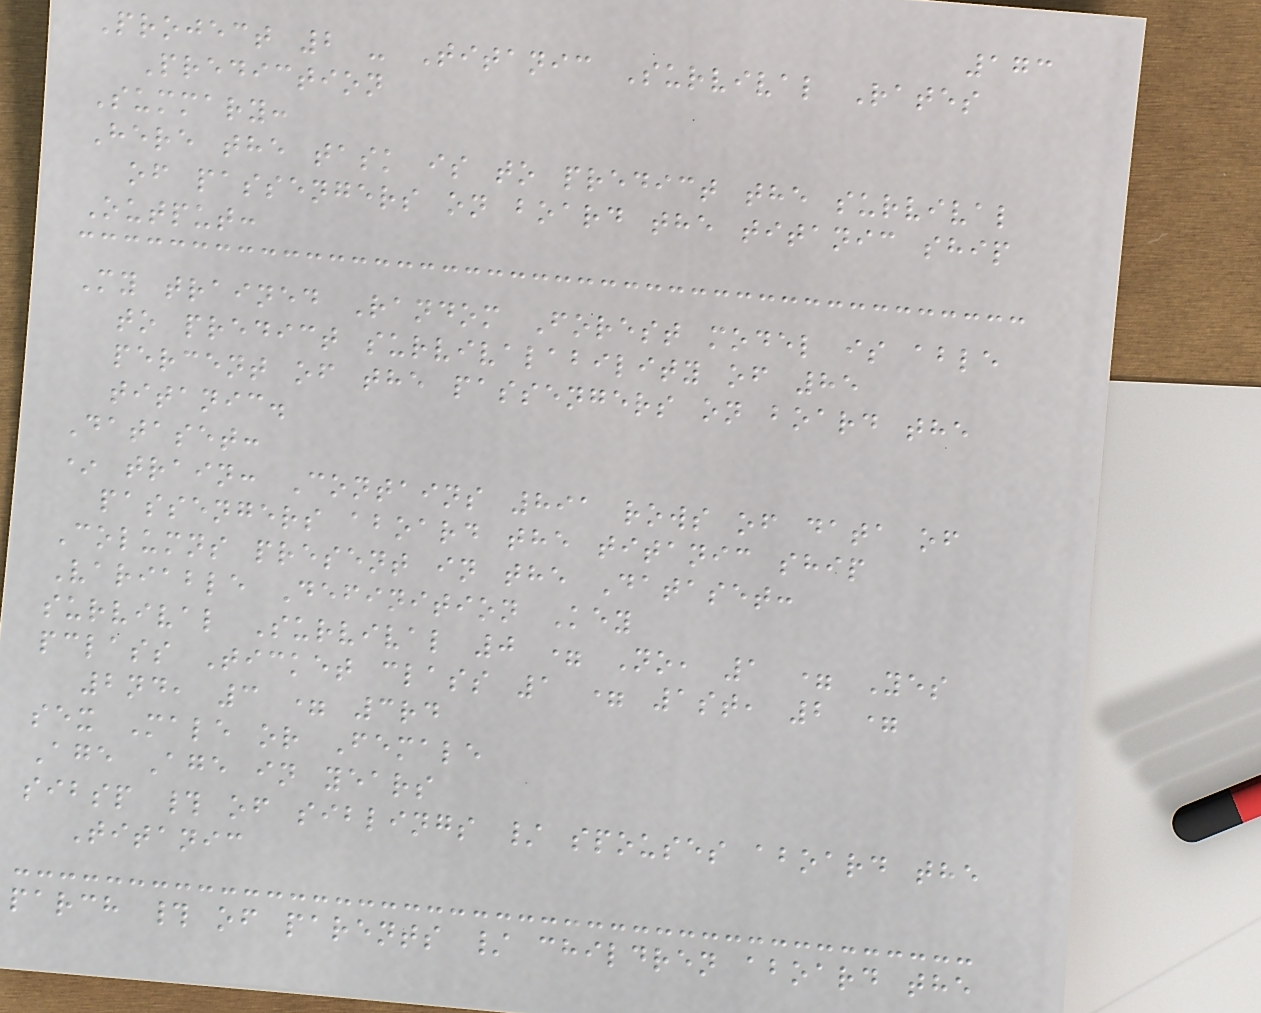173
Project 2 - Titanic Survival Rates
Prediction
Summary:
Here the task is to predict the survival
of passengers on board the titanic ship
Output:
My trained Random Forest model is able
to predict survivalability of 85
percent of the passengers on board the
titanic.
Dataset:
* train: Contains 891 rows of data of
passengers aboard the titanic ship
Columns present in the Dataset:
Variable Definition Key
survival Survival 0 = No, 1 = Yes
pclass Ticket class 1 = 1st, 2 =
2nd, 3 = 3rd
sex Male or Female
Age Age in years
sibsp # of siblings / spouses aboard the
Titanic
parch # of parents / children aboard the
